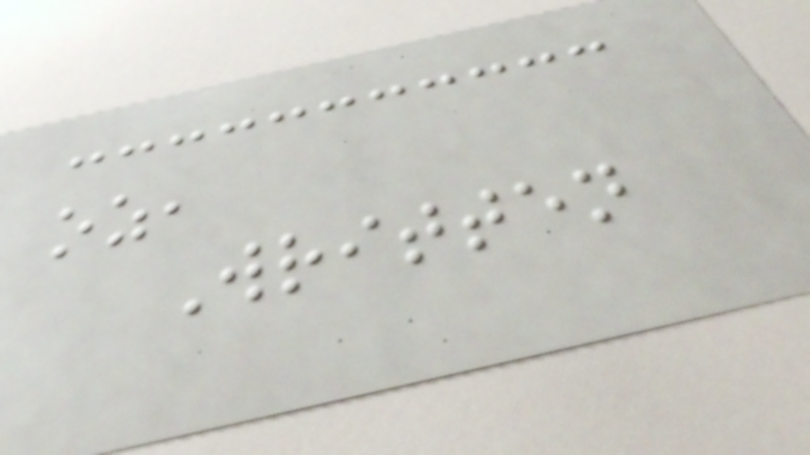oz,
Written
